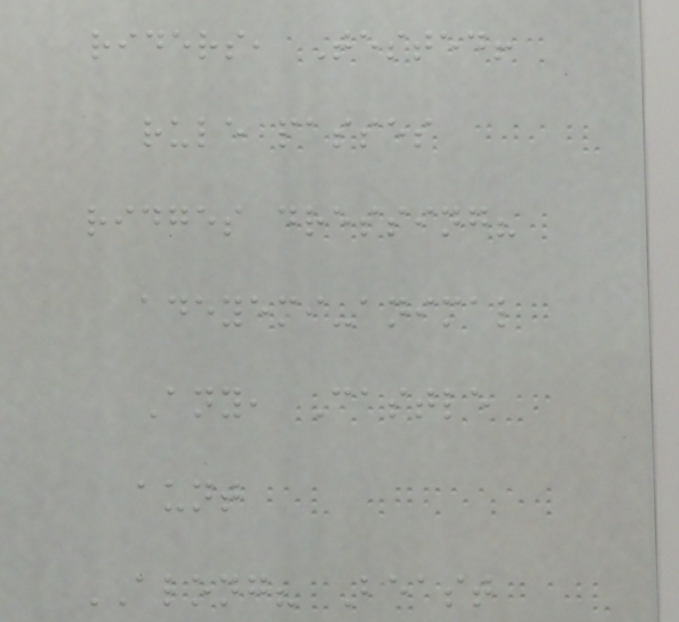riders, Tested!
rule passes
ridges dressing?
adeyemi-animal
Any, Castle
aunt
ALONG? Beast
